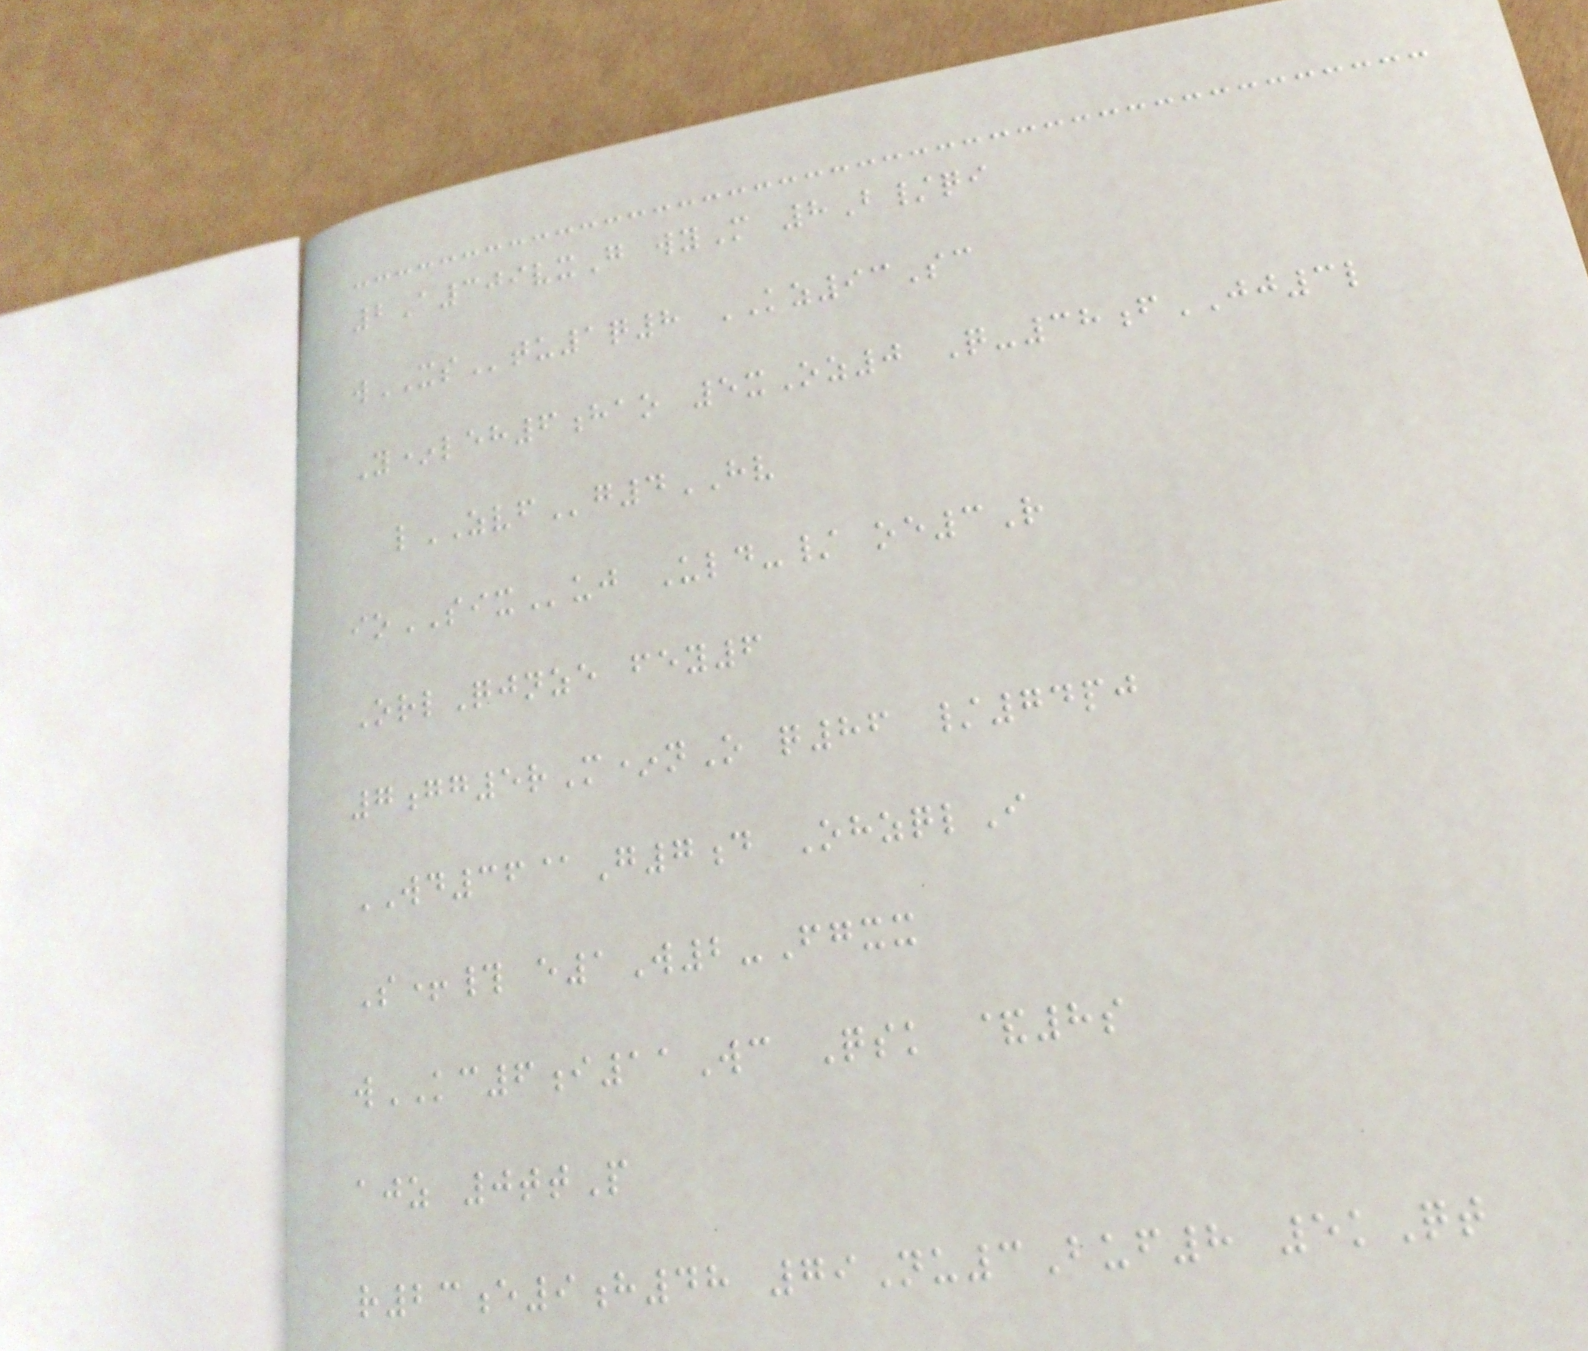2A309vxG wyM 8B/qi
wXStu1q8 KZ93Sc
Y*leh6hao 5xOz0 Q-38fJJ3l
lZVFg4HV
ioSIXuj Uld-/ oe3R
OrlQjnze fey6
7gg5rM*nO q86 /74pj
WD36@G7d OhzqlI
S+# e1W2-Fgxx
wKC6i11Wc Qsk &8s
ajz 0ttP
r23e9h48 79Nu3Buf8 5kQt
